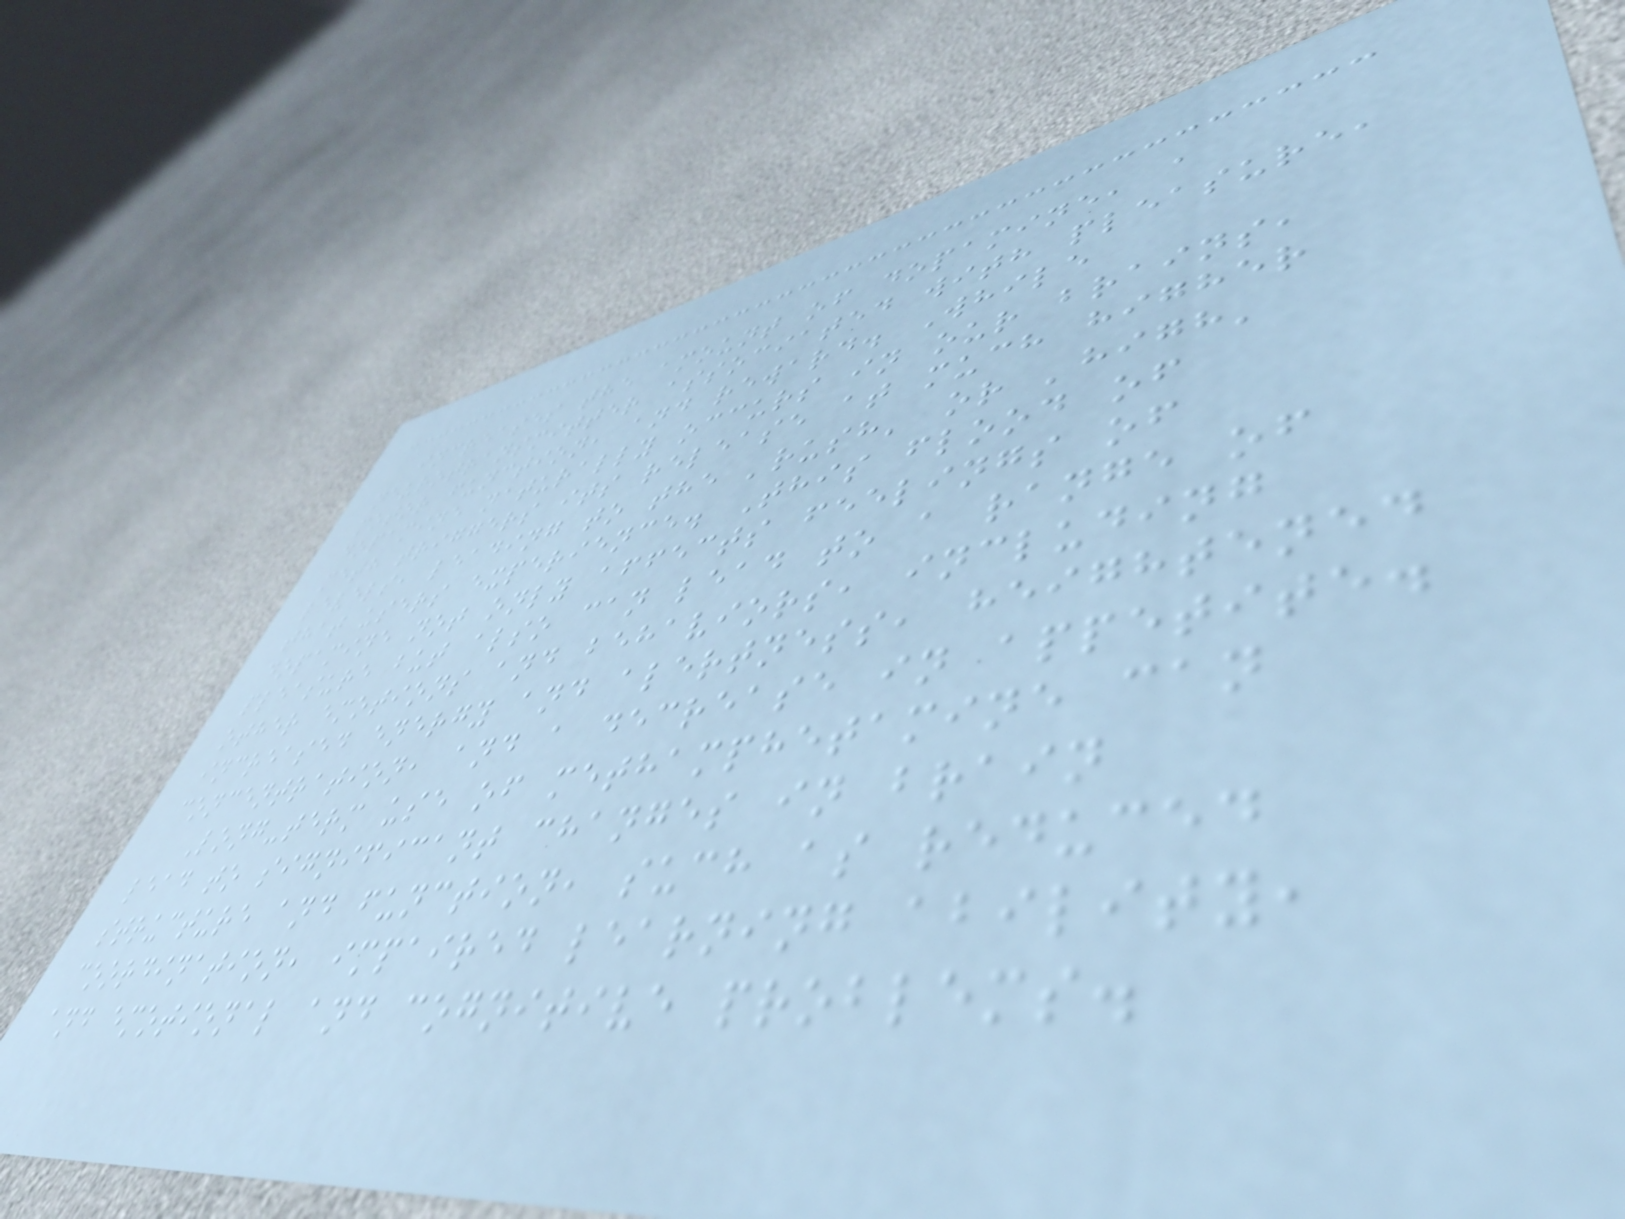increases the amount of dopamine, a
neurotransmitter associated with pleasure,
motor function, and reward. While
dopamine naturally occurs in our brains,
meth triggers its release at much higher
levels, leading to the 'rush' or 'high'
that users experience. This flood of
dopamine not only affects feelings of
pleasure but also can lead to a range of
other emotions and behaviors, including
increased energy and alertness, heightened
concentration, and a decrease in appetite.
Long-term use of methamphetamine can
lead to significant changes in brain
structure and function, such as reduced
coordination, impaired learning ability,
and emotional and cognitive problems.
